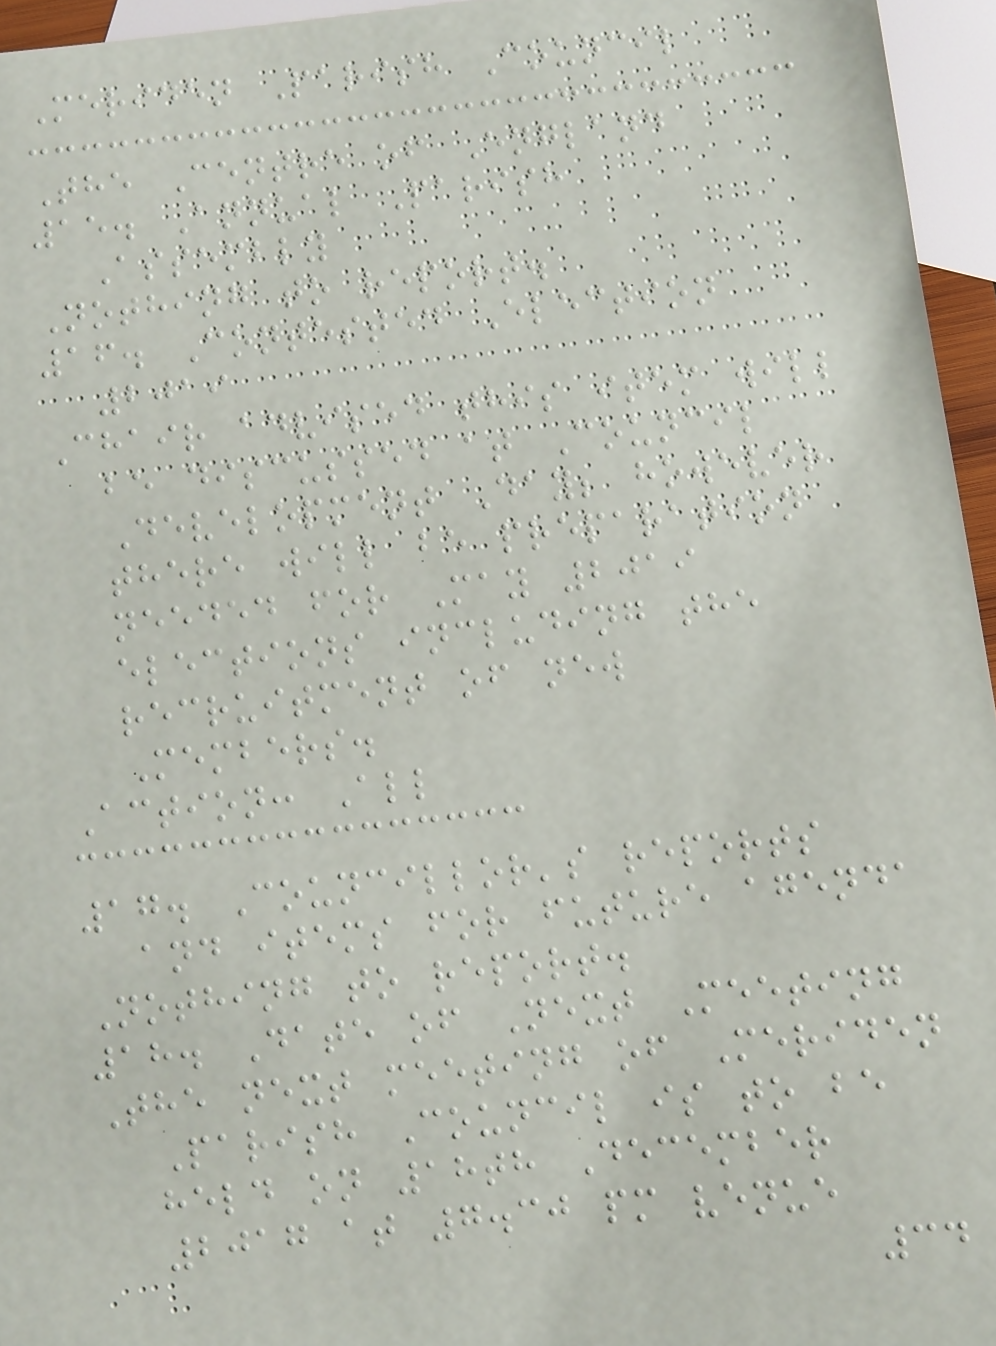Meriden Parish Council
The Centre of England
15. Annual Parish
Assembly
Nothing to report.
16. Contested Election
2019
Chair advised this item will
be discussed at Council
Development Day; however
there will be preparation
needed for May 2019
elections including the
recruitment of new
Members.
Action: All
17. Councillor's reports
and items for future agenda
Nothing to report.
18. Date of Next Meeting
The next meeting of Meriden
Parish Council is to be
held on 18th December
2017 at 7.30 pm venue
34
